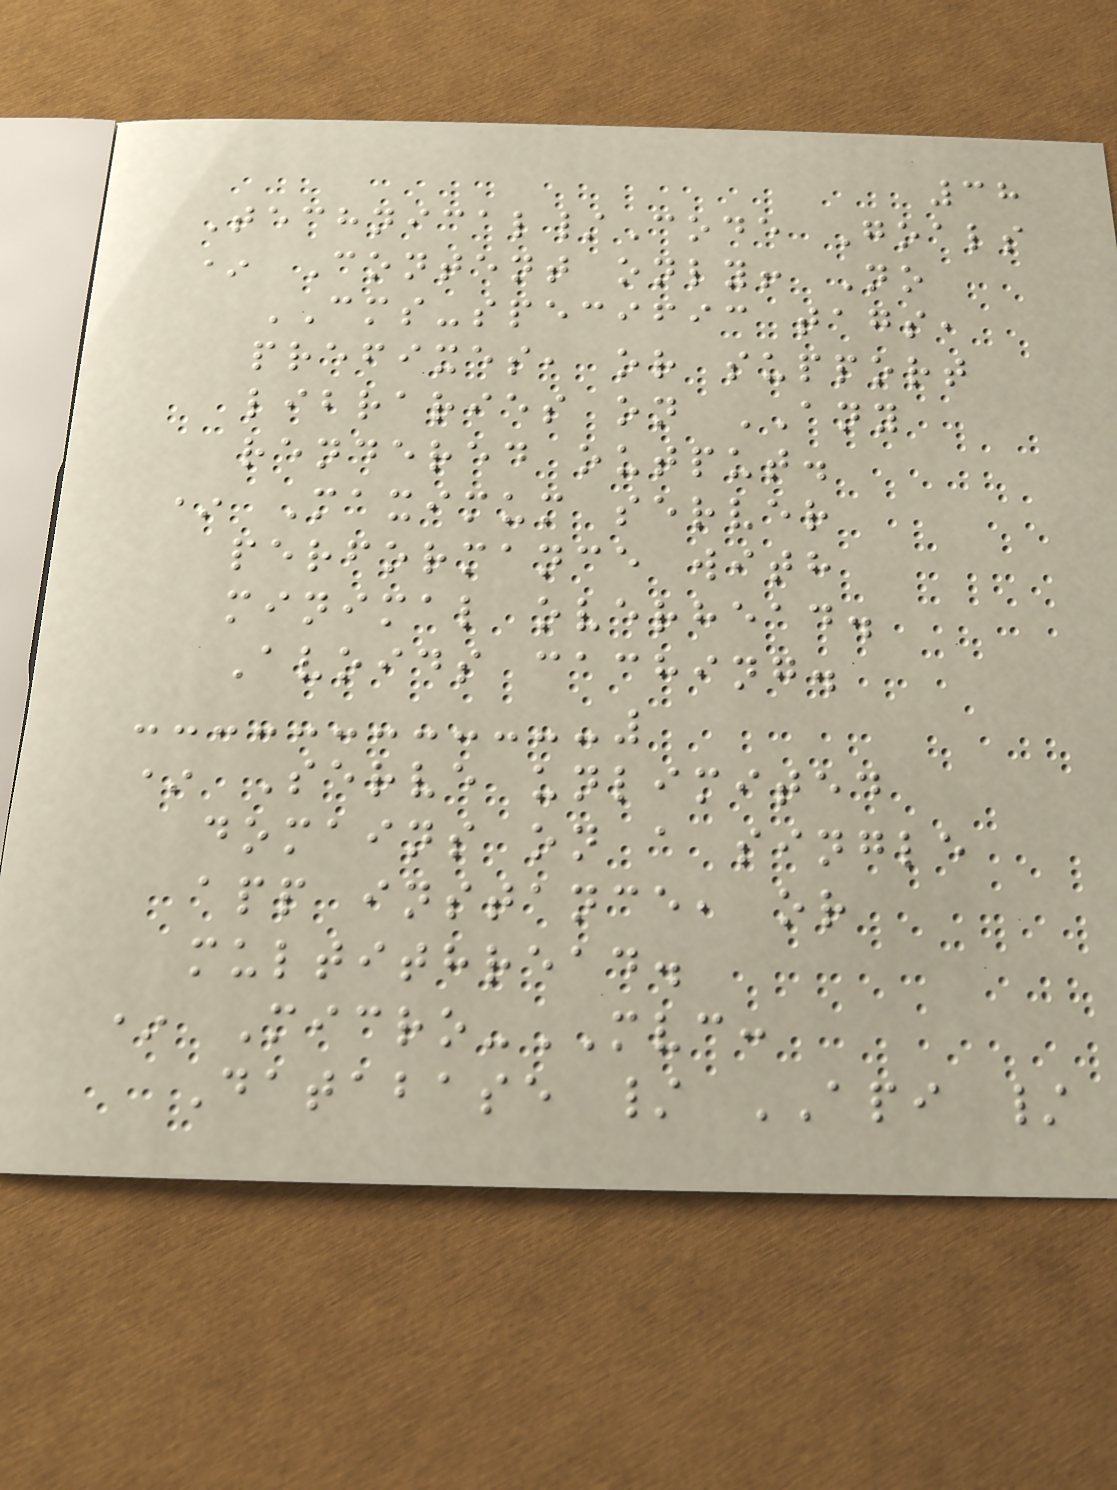38
Technical/Code Goals
* Content only! No
CMS-specific tags,
prefixes, or support
libraries on ANY
rendered output.
* Maximum server
performance with
minimal overhead.
Avoids caching.
* Serve unlimited
domains on a single
app instance, or
multithread.
* Micro-MVC:
Database / API /
